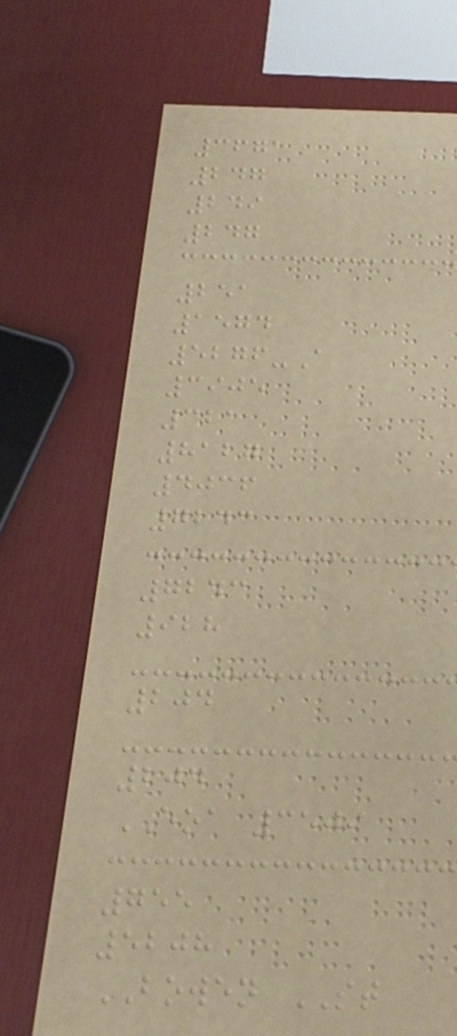3671
247
249
247
251
1574
5276-A
3905
321
8127
4036
7243
7243
928
204
204
EOA 3509
755
5208
BOWEN ST
